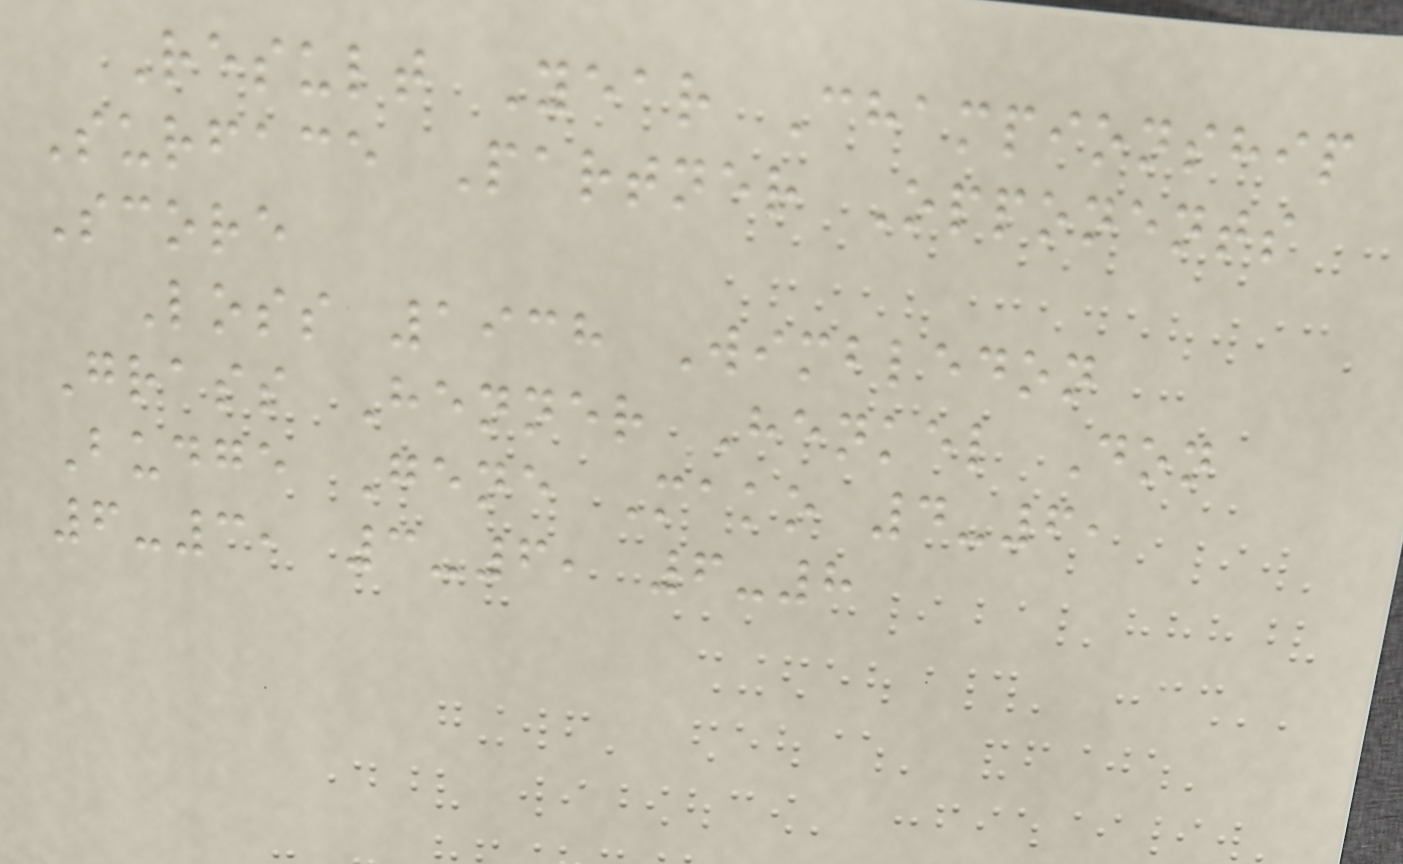Result Year Championship
Surface Partner Opponents
Score
Loss 1938 Wimbledon
Grass Henner Henkel Don
Budge Gene Mako 4-6,
6-3, 3-6, 6-8
